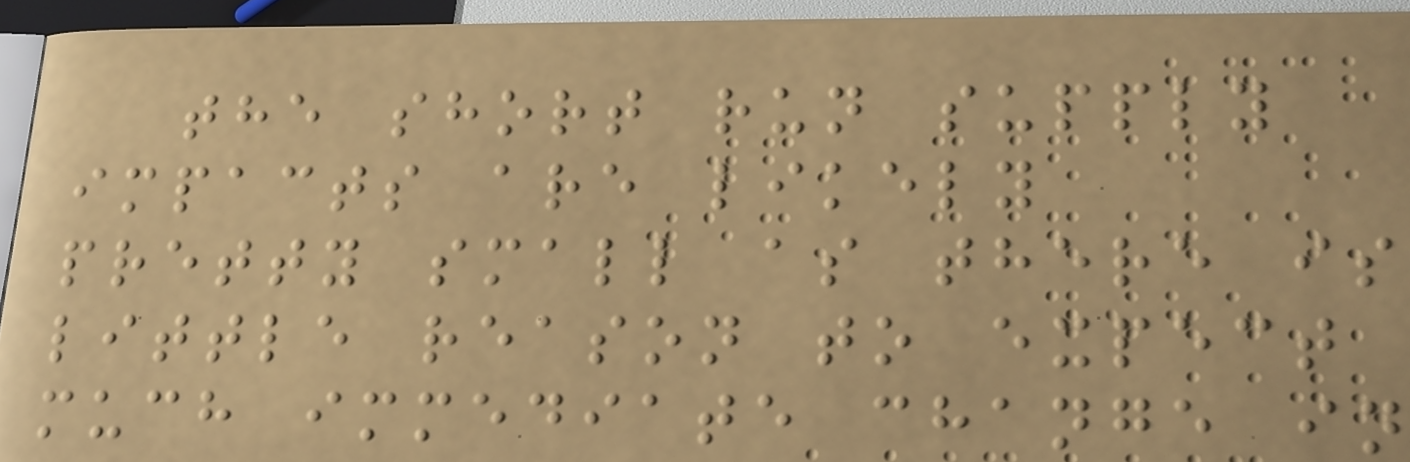the short run supply
impacts are likely
pretty small as there is
little reason to expect
much immediate change in
